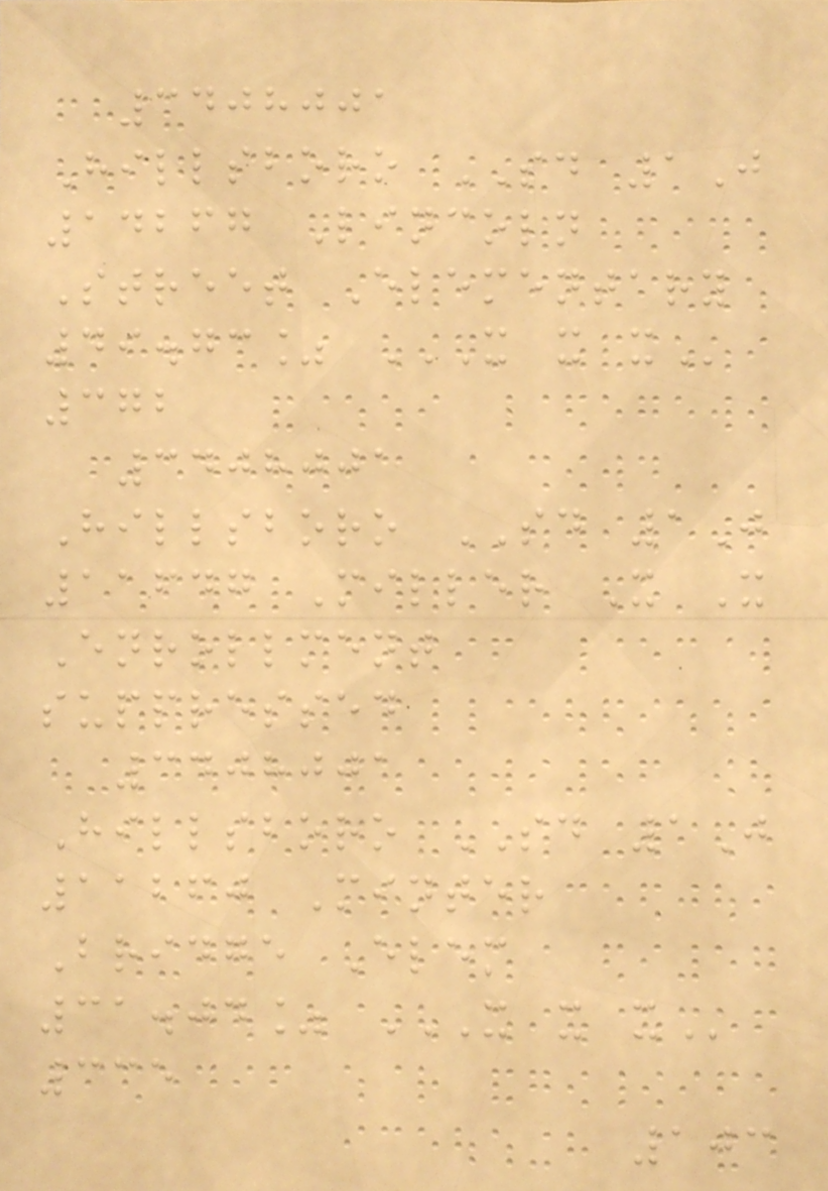3408001
Hillsboro SD 1J
14267 Lincoln
Street Elementary
49.73% X X X
372
3408001
Hillsboro SD 1J
11647 Miller X X
Enrollment
suppressed
3408001
Hillsboro SD 1J
11260 Minter
Bridge Elem
31.04% X X X
335
103
